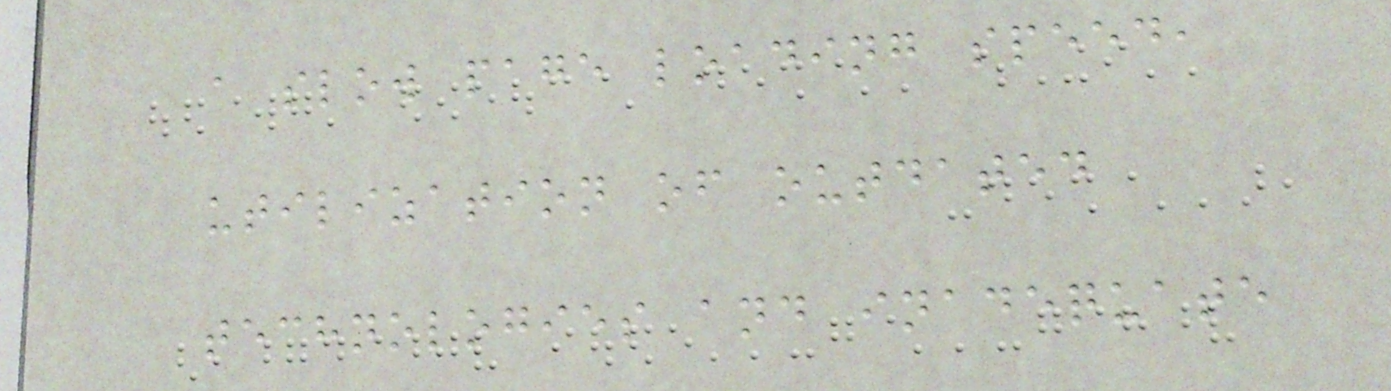a slow page loading speed,
utilization of outdated
technologies and inadequate
